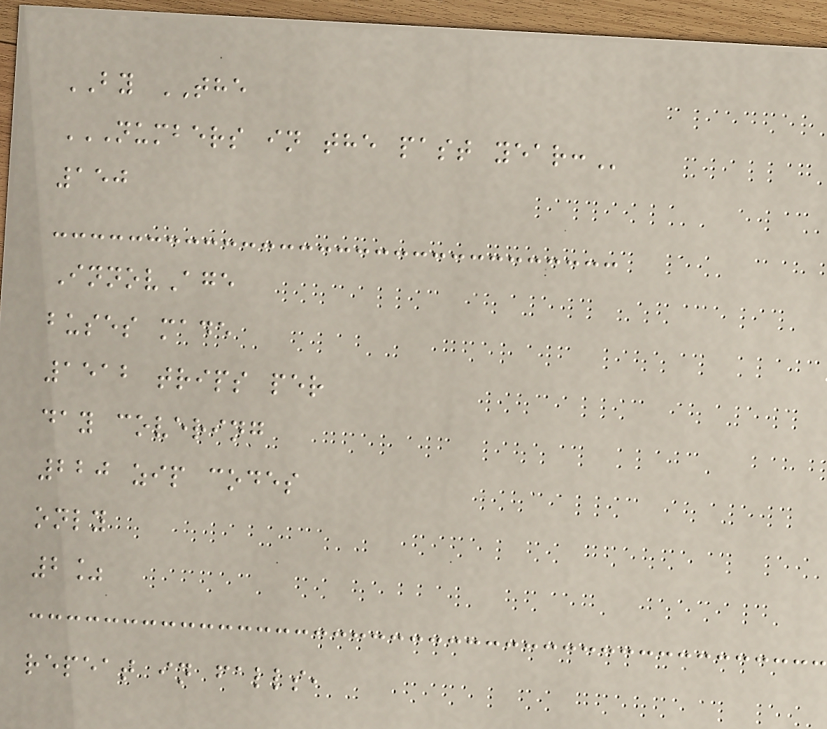BY THE
NUMBERS IN THE PAST YEAR:
150
InnovAge
buses made
1512 trips per
day covering
220 zip codes
only
2%
repeat in falls,
